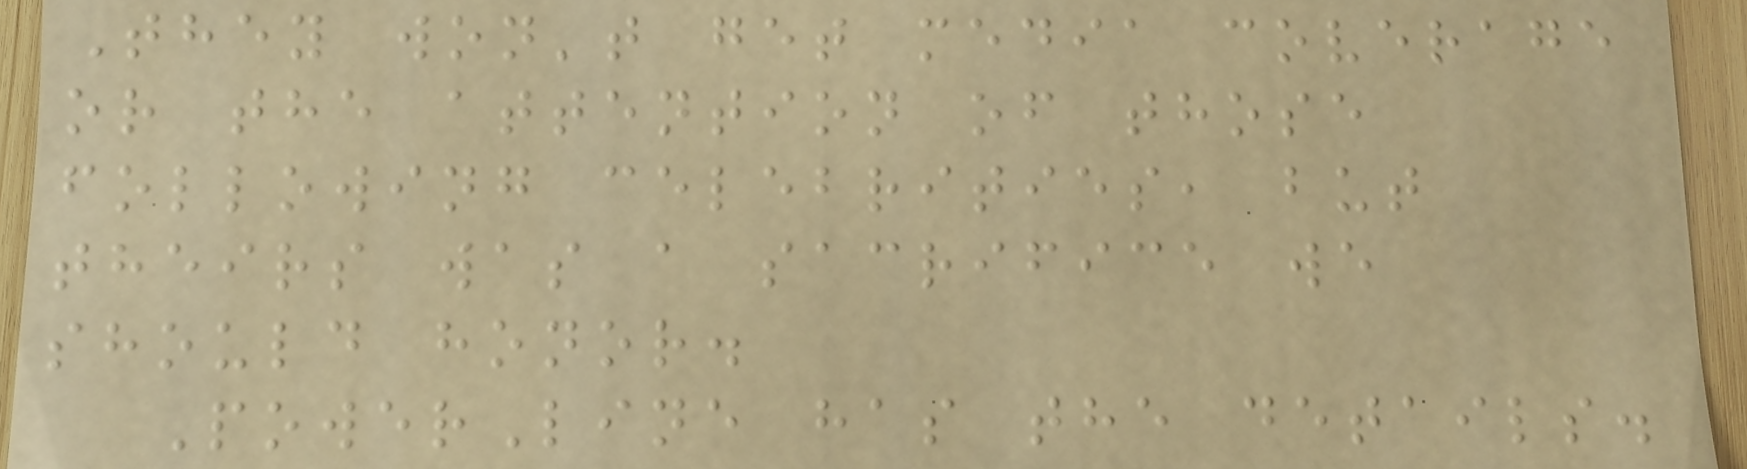They won't get media coverage
or the attention of those
following celebrities, but
theirs was a sacrifice we
should honor.
PowerLine has the details.
